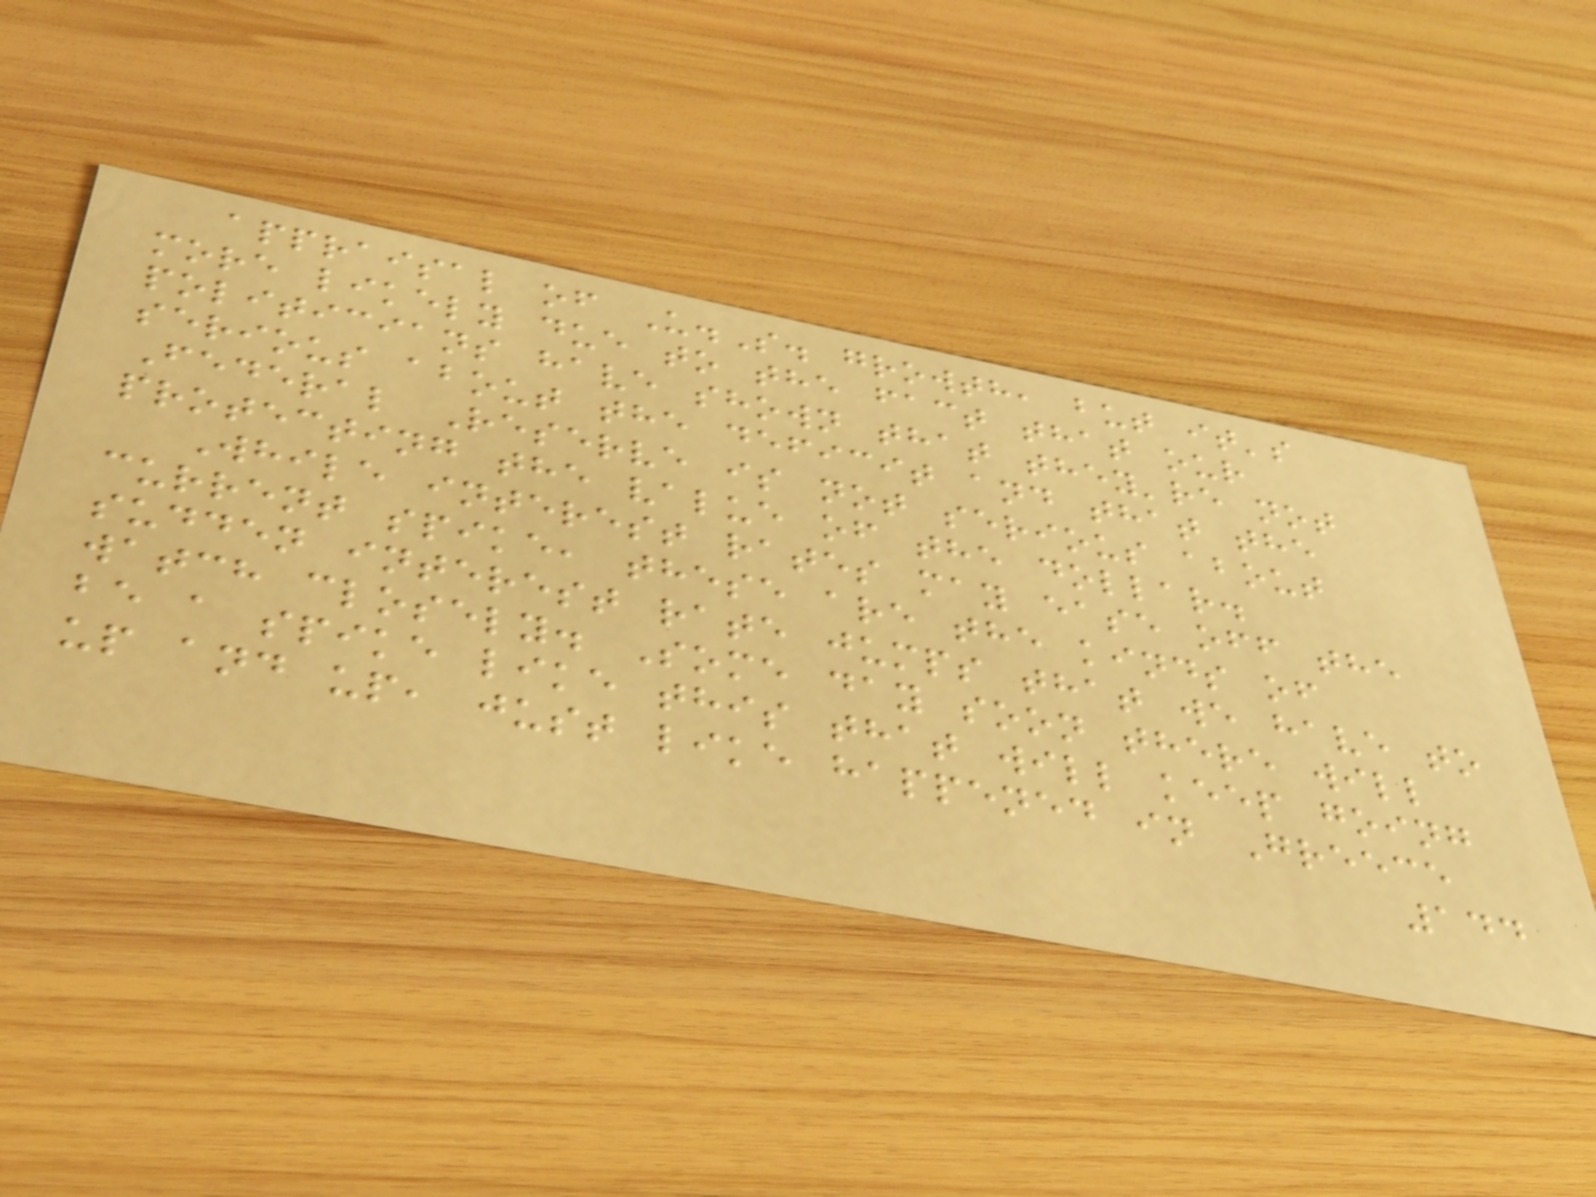appraisal of U.S. growth, but it's
more likely due to the fact that our
politicians have shown that they're not
serious about the deficit and that the
Federal Reserve is not serious about
protecting the value of the dollar.
While interest rates may ease off the
current spike, these are the kinds of
sudden interest rate jumps that we have to
watch closely. Some day soon there will
be a spike like this that will keep going
up and up, just like happened in Greece
144
